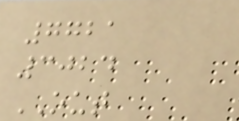7721
3024
OUT
